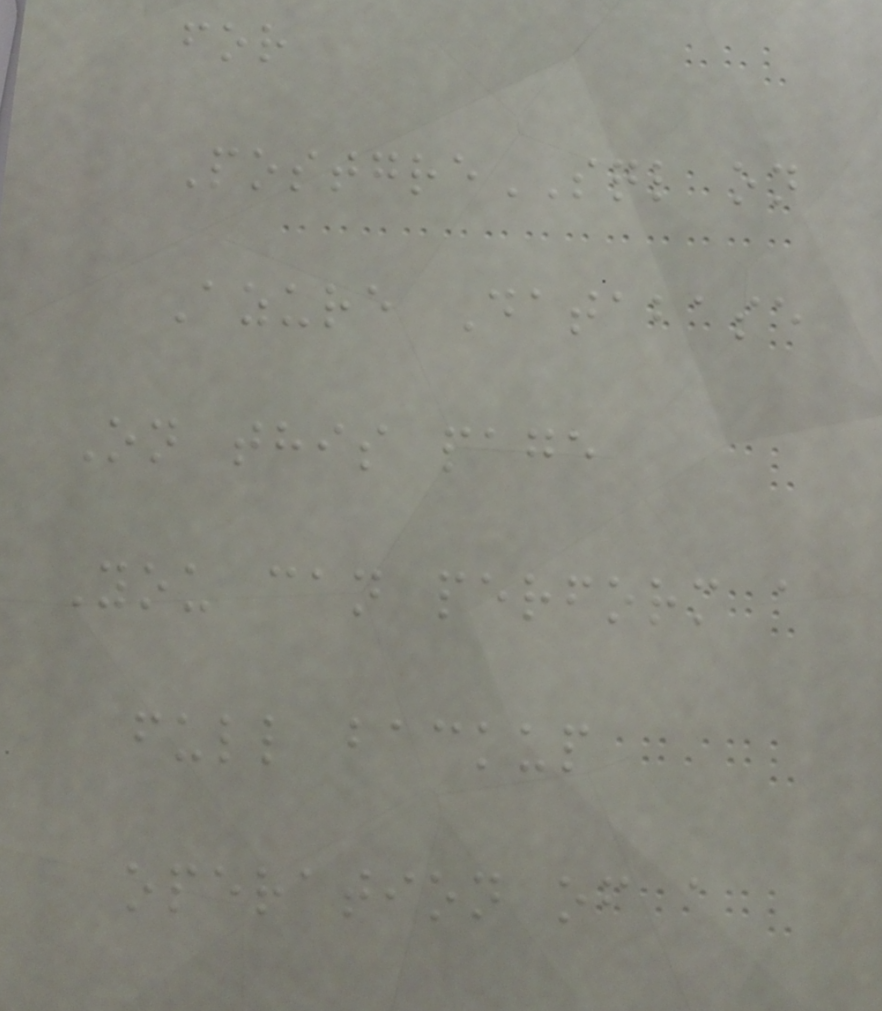for
PostgreSQL on
Azure Database
On this page
You can perform a
full backup
operation of a
